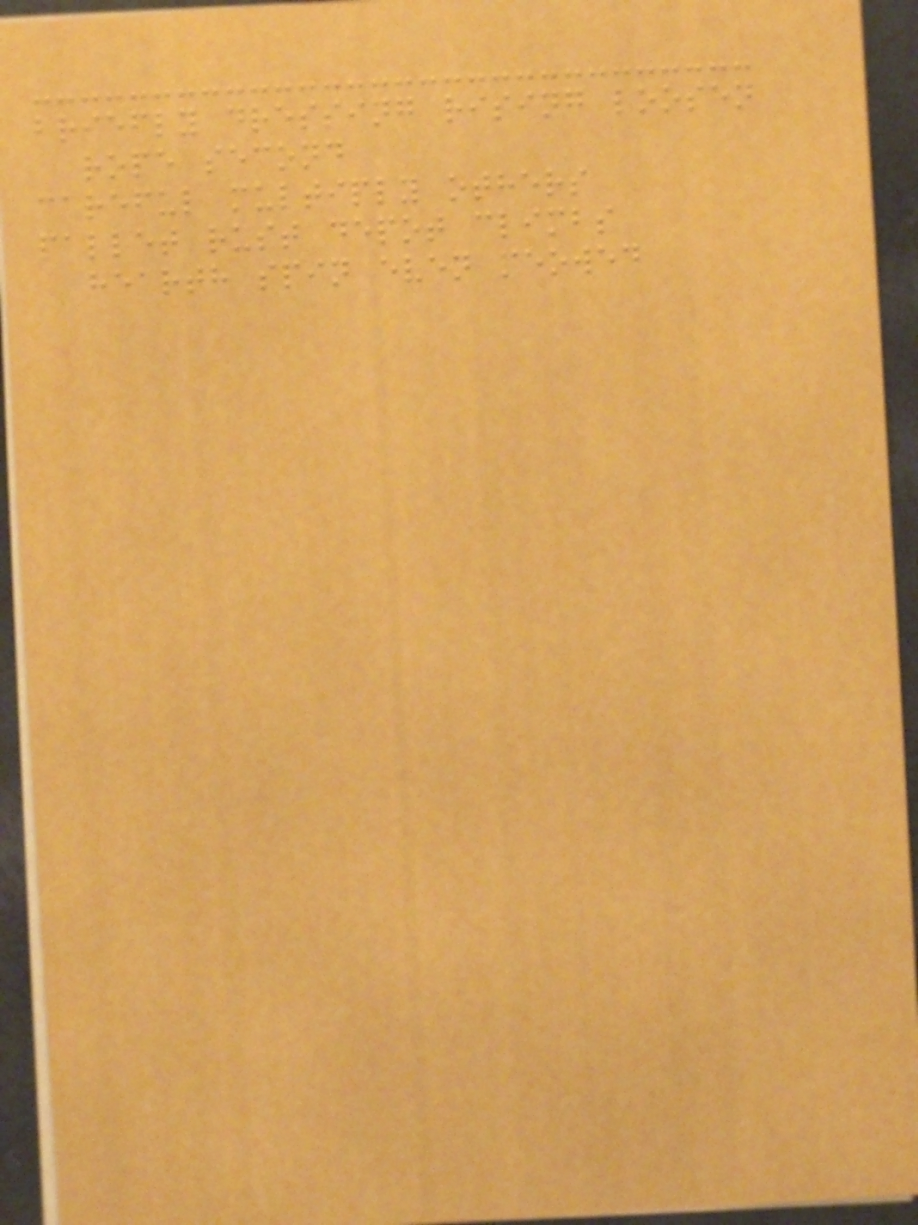briefly dressing rising loosen
rope second
careful multiply others
pallet rust depot climbs
hearth spin even meowed
